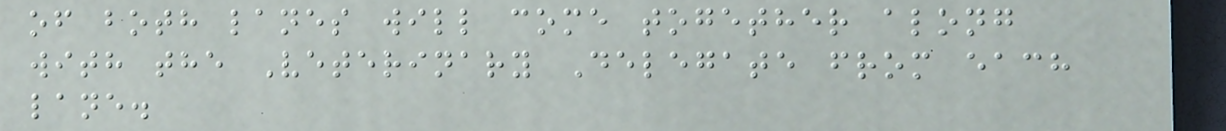of both lanes will come together along
with the Veterinary Delegate from each
lane.
